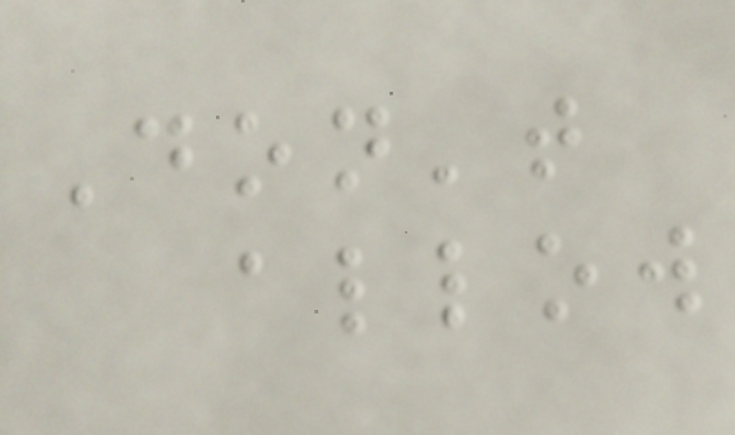Don't
allow
